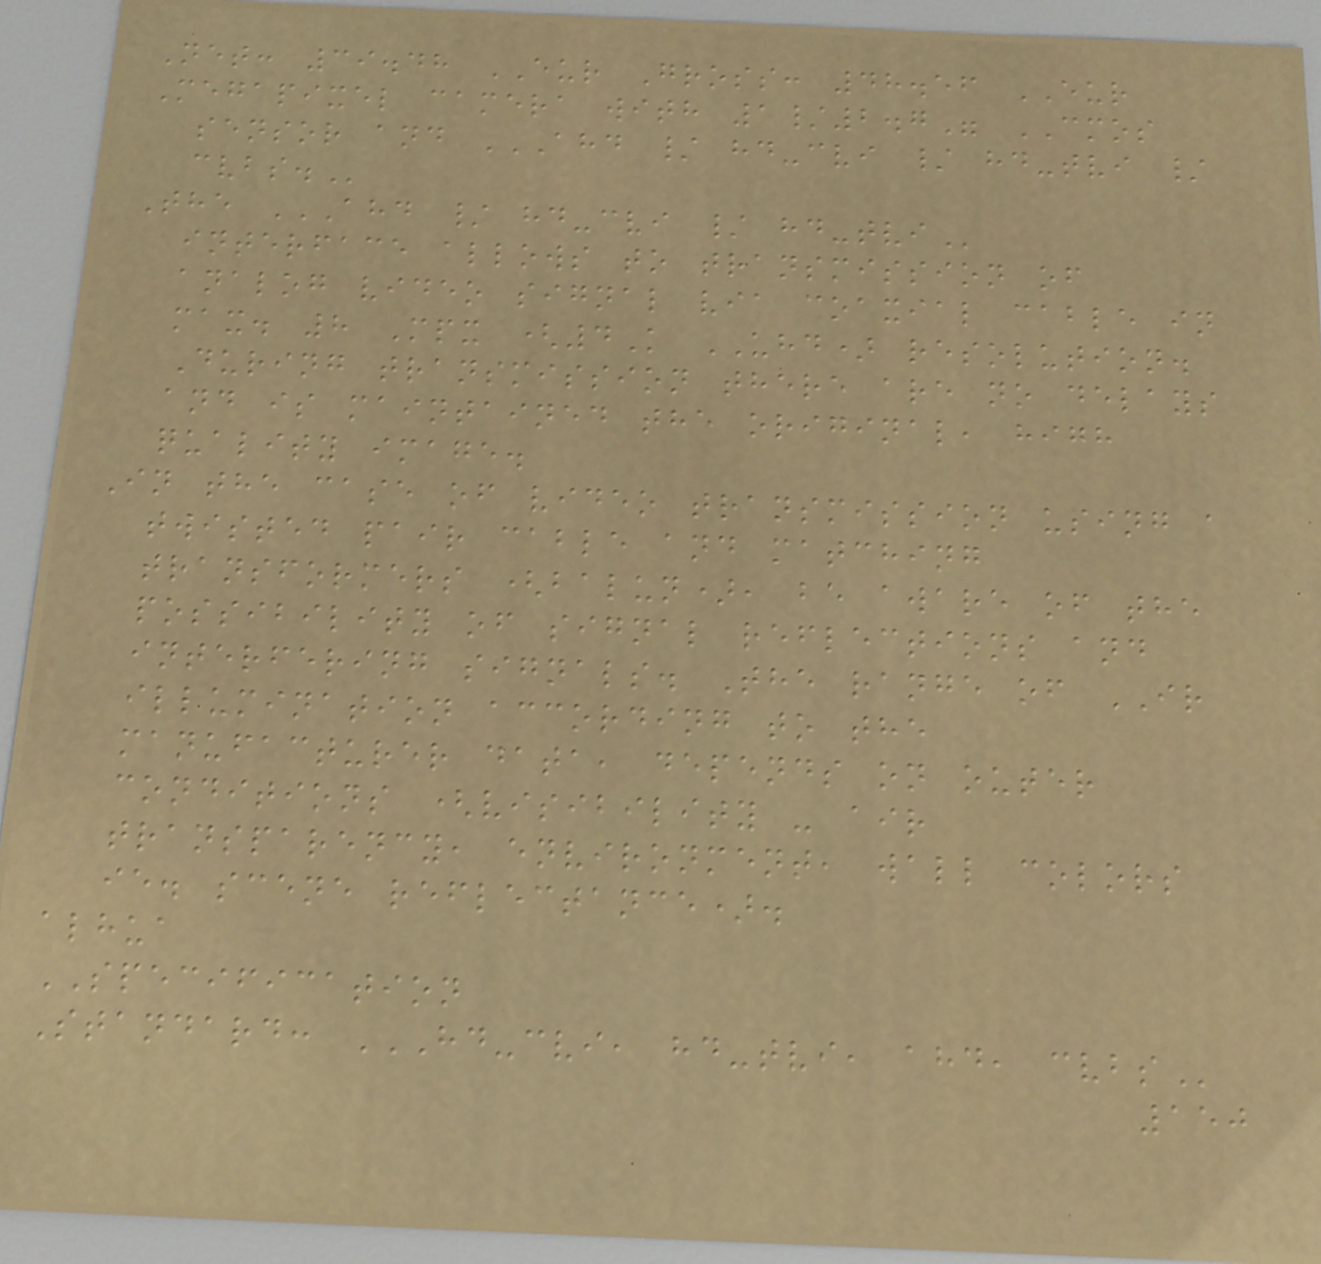Net: 39.48 EUR Gross: 48.56 EUR
Megapixel camera with 1/2.7" CMOS
sensor and AHD / HD-CVI / HD-TVI /
CVBS.
The AHD / HD-CVI / HD-TVI
interface allows to transmission of
analog video signal via coaxial cable in
max. 8 Mpx (4K UHD) resolution.
During transmission there are no delays
and is maintained the original, high
quality image.
In the case of video transmission using a
twisted pair cable and matching
transformers (balun), be aware of the
possibility of signal reflections and
interfering signals. The range of IR
illumination according to the
manufacturer data, depends on outer
conditions (visibility - air
transparency, environment, wall colors
ie. scene reflectance).
alhua
SPECIFICATION
Standard: HD-CVI, HD-TVI, AHD, CVBS
150
